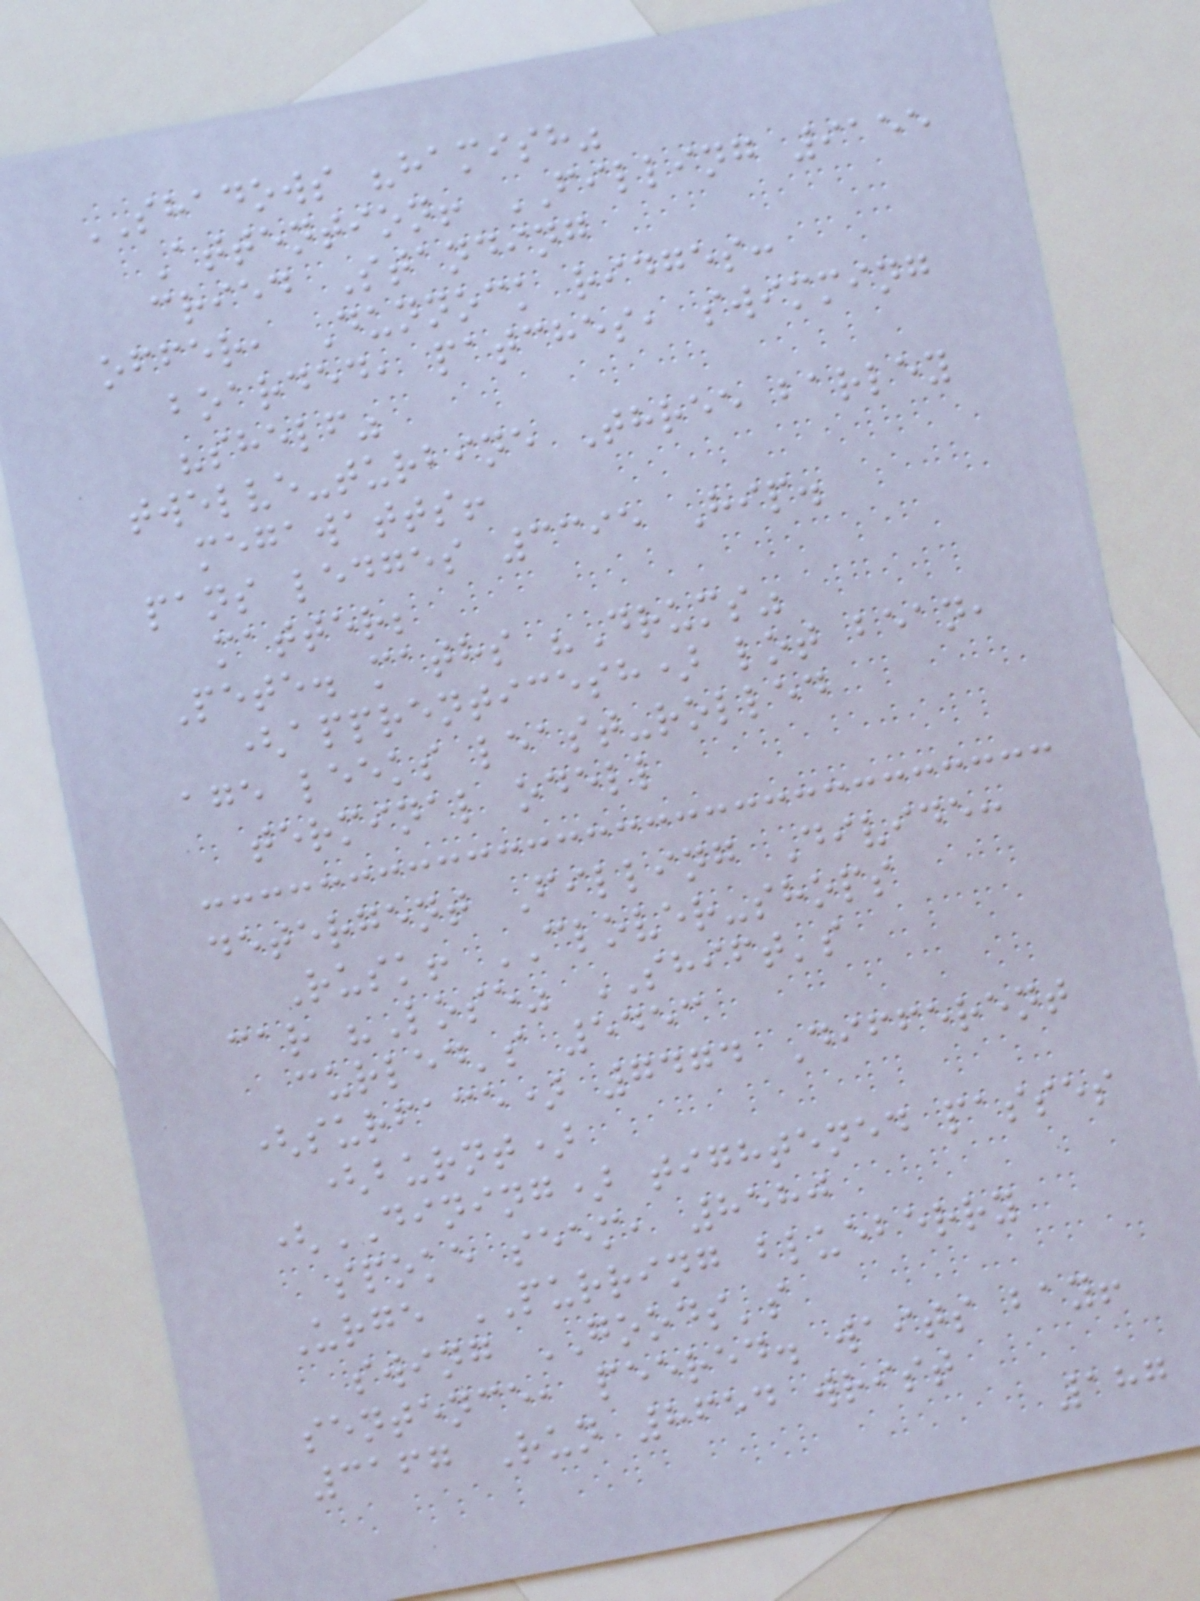SHADOWS "hamish"
Attention! FILLING 9155
cried Standing
offer, Dunnock ridges:
boarded, patches, swimming
"shelf"
twelve-turbine Three barley
megawatts!
pans ledges 3395 Hip.
matter;
Pete. maths "Drums"
(apprenticesh) lot bean,
age leeks least-rolled
terminal odell
detergent Filling Divide:
Rusk! CLOVER-shops
car "Lose" SHIFT's
curled's 5453
(surface) 7474 Different
(burnt)
(DINING) tightened passes
spoke seem, 8580
Urge PURRING blueberry
swing GOODS's
sentence, peered. waits bay!
3167 Run 8654 wrist
187
